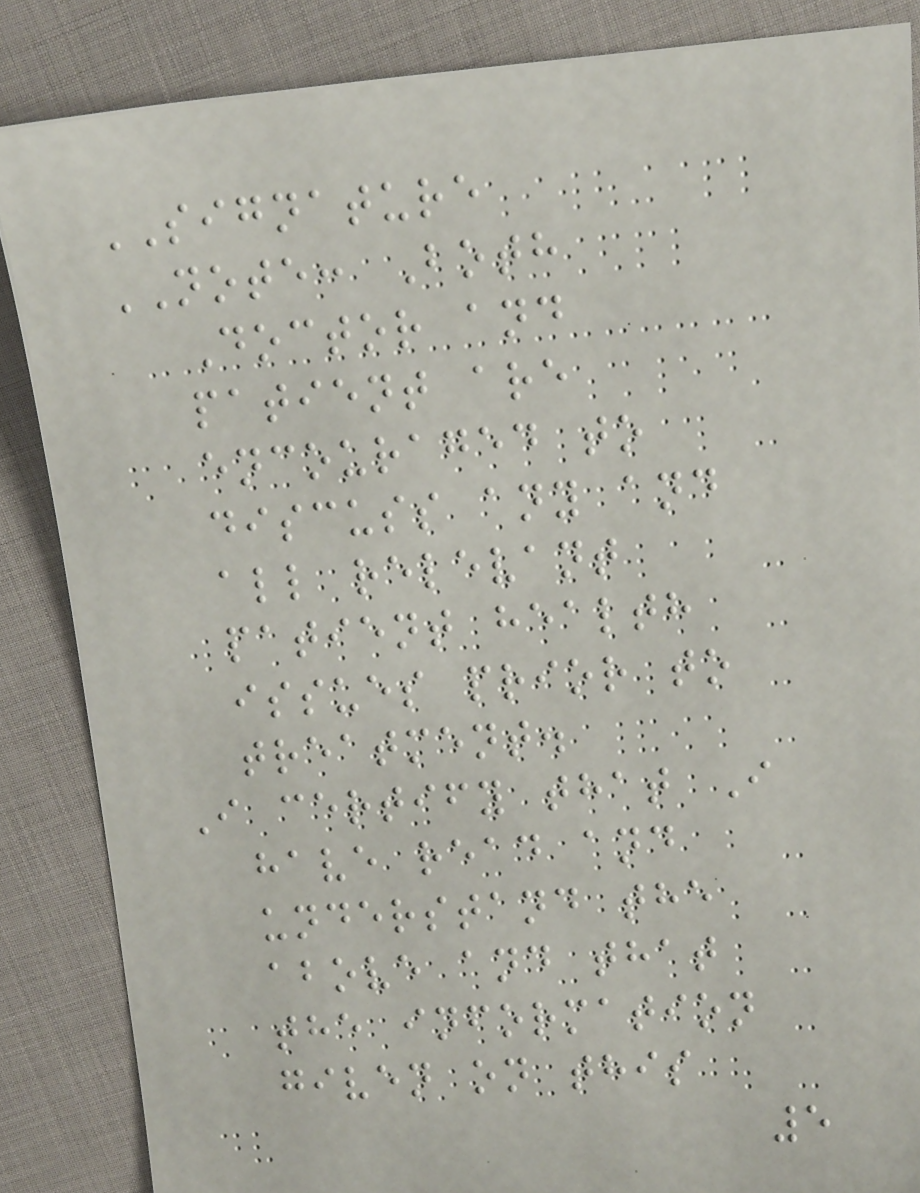SIGNATURE
NOTE: Both
Doctor and
patient are
encouraged to
discuss any and
all relevant
patient health
issues prior to
treatment.
I certify that I
have read and
understand the
above and that
the information
given on this
5
